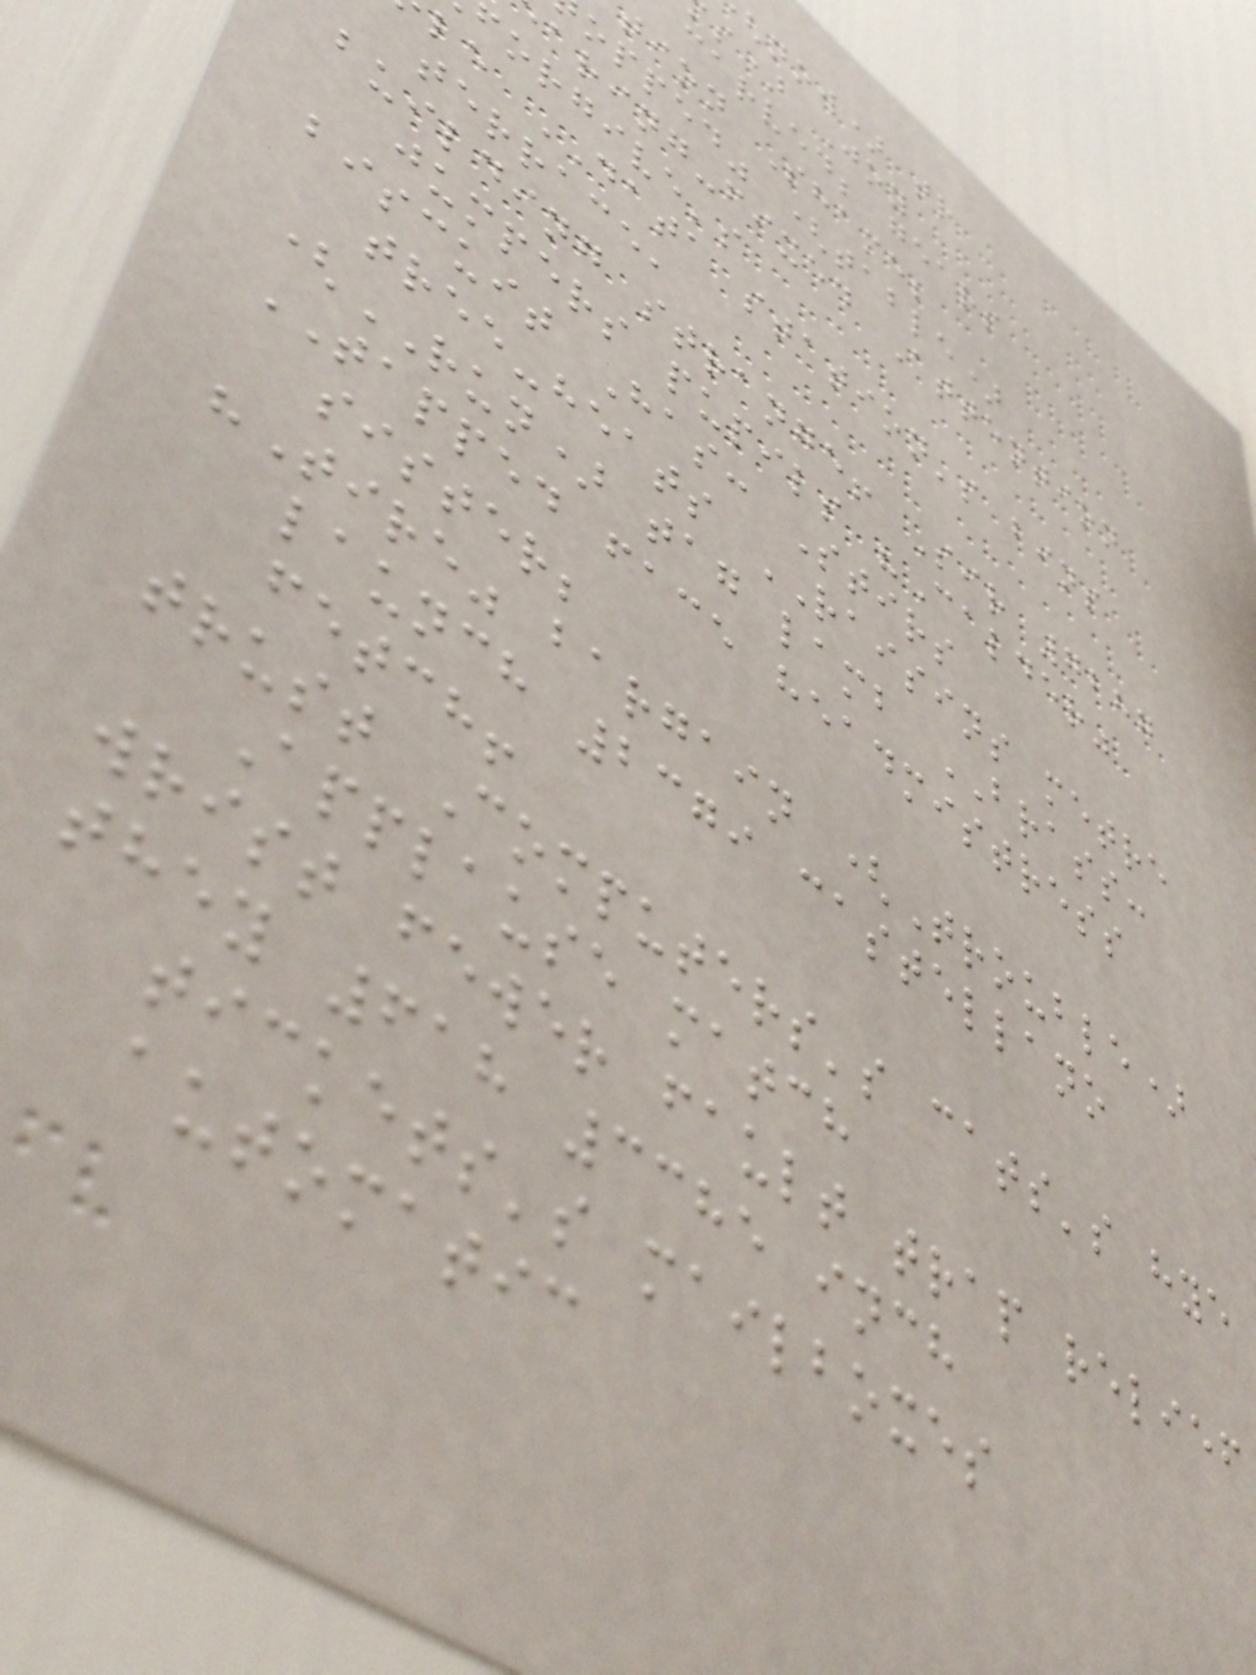now) tr
s) Joy
carved; gears
tion Shame;
opped" (table)
aring-fixed Attention
forgive's
le DATA station's bins
terrace,
building strange! Sir 7287
jumpers pupils "Calder"
biscuit Has: Stirs
tree-heats RAISINS metre
(RUN) tag lamb BRASS:
TAPPED face headmistress
sister;
"Tire" bargain (Trouble)
launch 2379 castellano
fetch!
trust Computers's cats's hye
Applause match
wrist fewer fault trap relief
they 618 3385 inch
tickets's mailboxes
automatic
